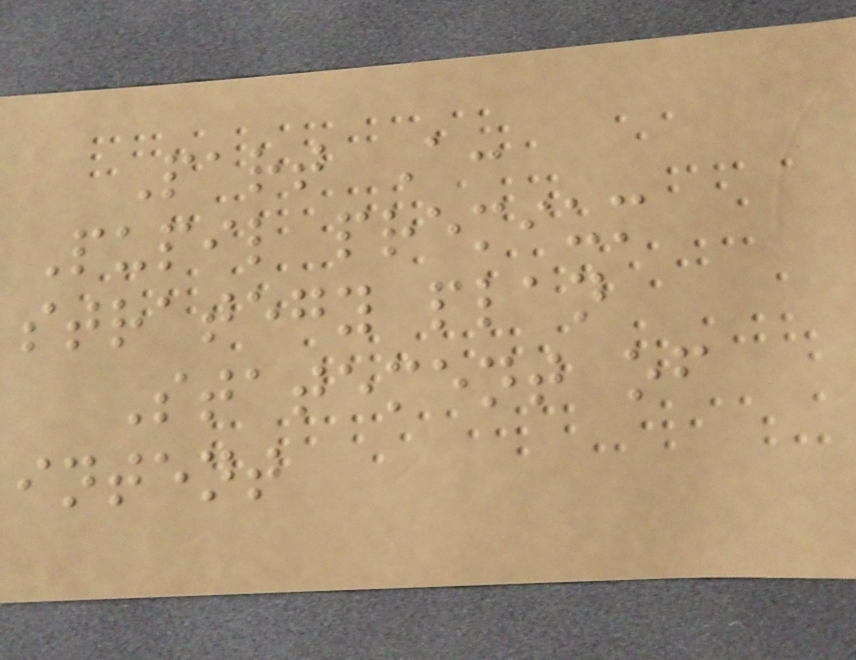Part A:
Pupil premium
strategy plan
Statement of
intent
